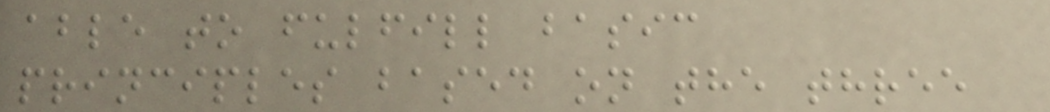able to fulfill basic
principles based on the three
